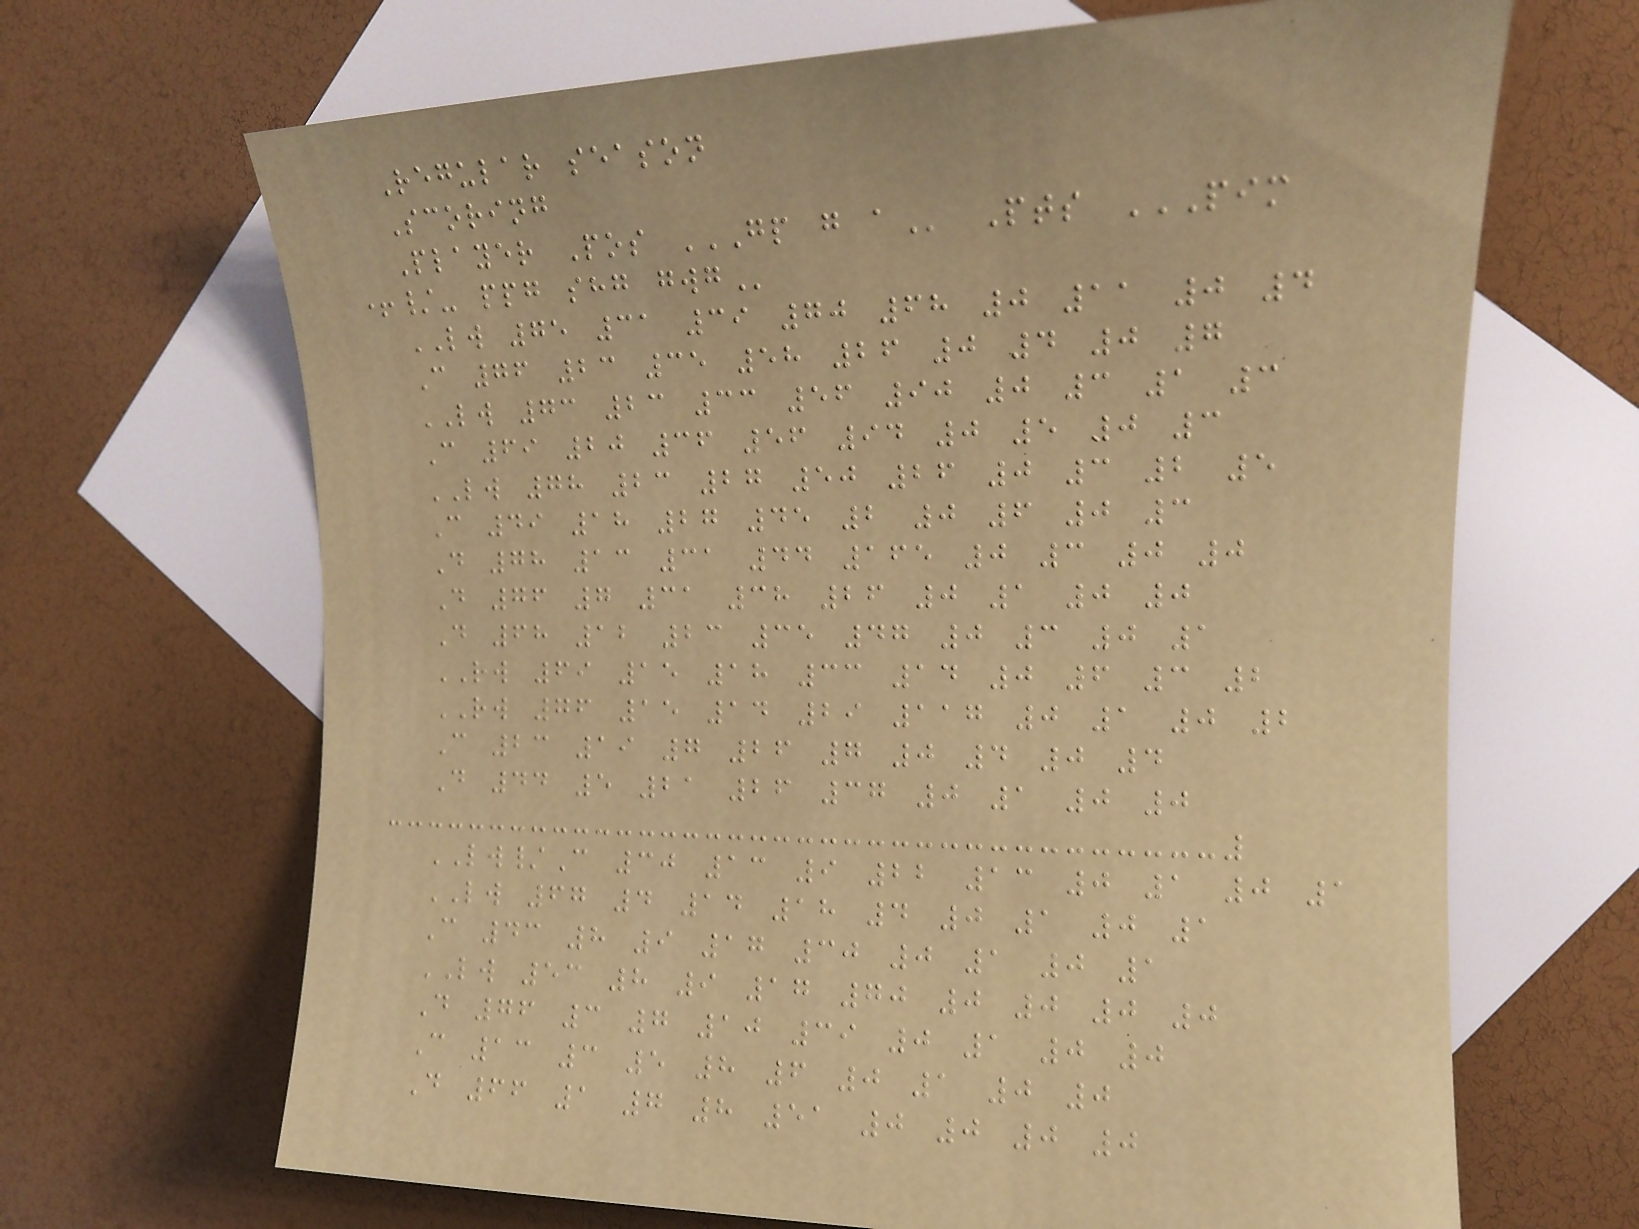Regular season
Scoring
Player Pos GP G A Pts PIM
+/- PPG SHG GWG
LW 75 31 39 70 68 0 11 0 4
C 76 23 35 58 26 0 4 0 7
LW 73 23 33 56 90 0 3 1 3
C 69 20 36 56 94 0 5 0 3
LW 78 23 27 50 26 0 3 2 5
C 49 18 27 45 2 0 6 0 3
D 78 13 31 44 165 0 3 0 0
D 76 7 31 38 26 0 1 0 0
D 68 12 23 35 47 0 3 0 1
RW 69 15 18 33 14 0 6 3 2
RW 76 15 14 29 117 0 1 0 2
C 23 19 7 26 7 0 4 0 4
D 44 5 21 26 37 0 1 0 0
LW/C 30 13 9 22 13 0 1 0 1
LW 67 4 14 18 4 0 1 0 1
C 43 8 9 17 30 0 1 0 1
LW 53 8 9 17 70 0 0 0 0
D 76 3 7 10 39 0 1 0 0
C 13 3 5 8 6 0 1 0 0
D 66 1 7 8 51 0 0 0 0
